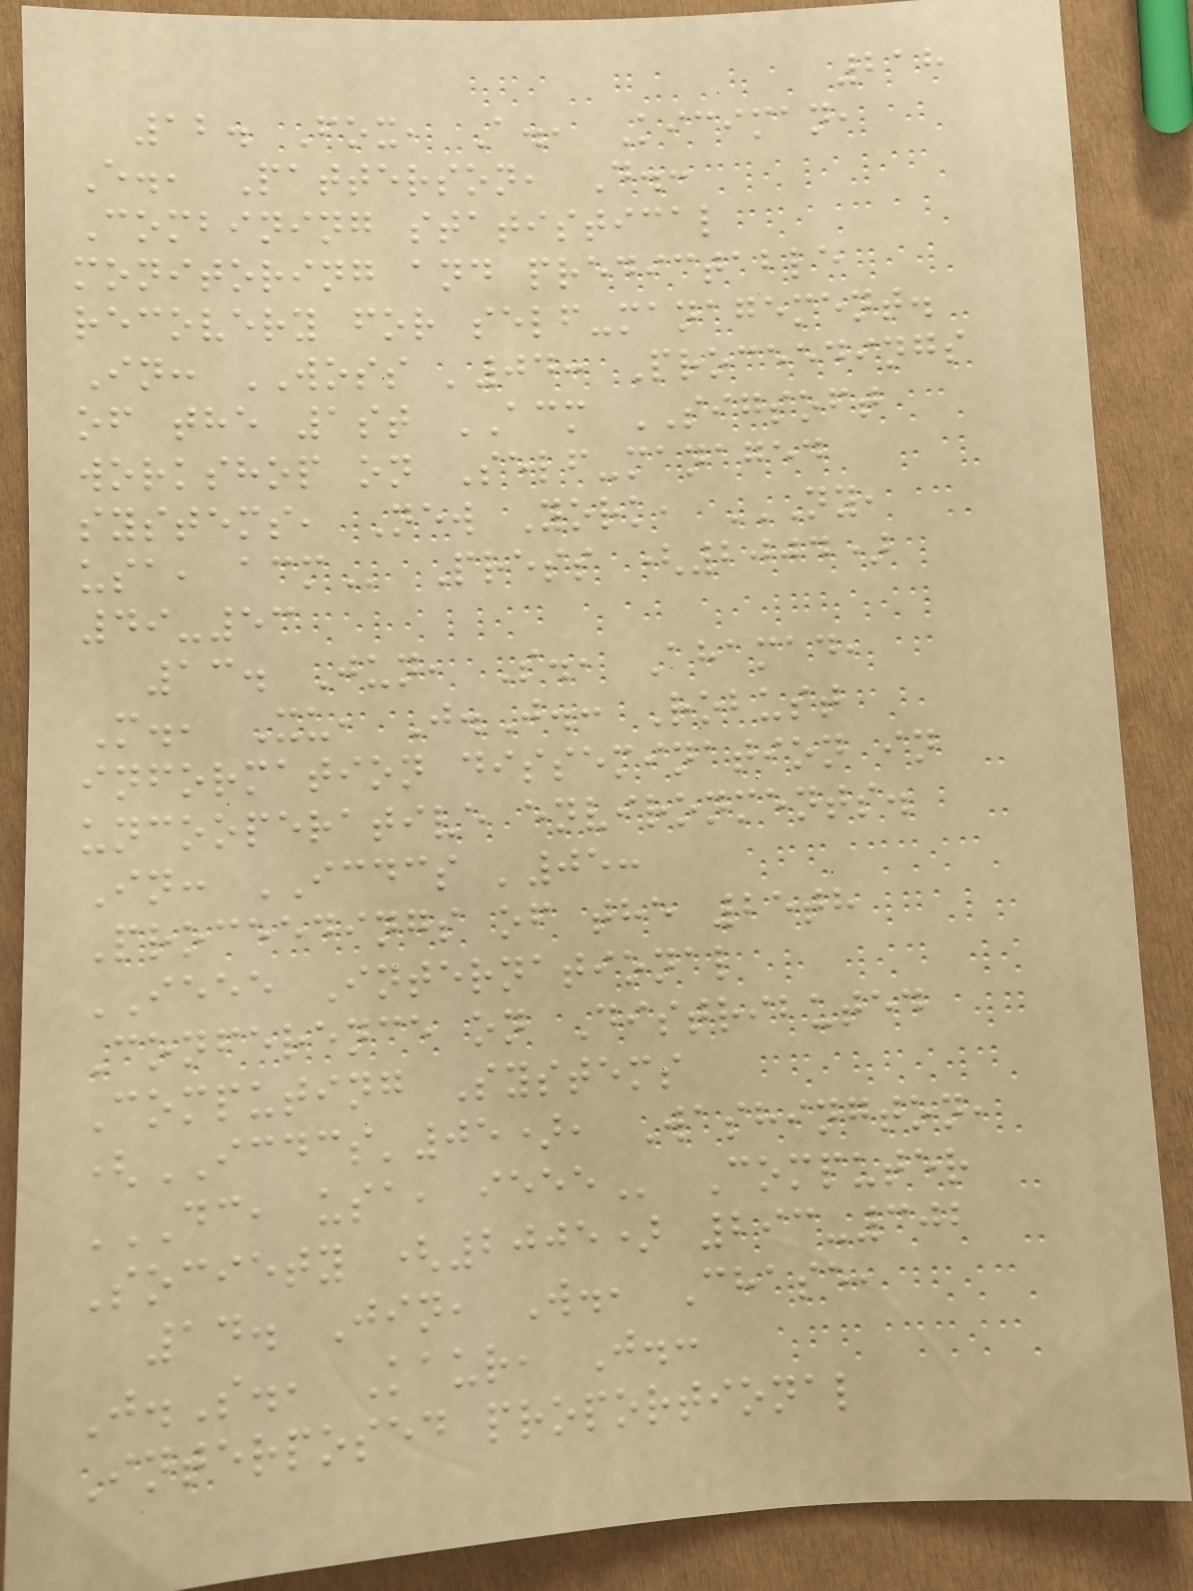218
12. Fox, A., Kiciman,
E., Patterson, D.:
Combining statistical
monitoring and predictable
recovery for self-management.
In: WOSS '04: Proceedings
of the 1st ACM SIGSOFT
workshop on Self-managed
systems, New York, NY,
USA, ACM Press (2004)
49-53
13. Jun, S., Ahamad,
M., Xu, J.J.: Robust
information dissemination in
uncooperative environments.
In: ICDCS '05:
Proceedings of the 25th
IEEE International
Conference on Distributed
Computing Systems
(ICDCS'05), Washington,
DC, USA, IEEE Computer
Society (2005) 293-302
14. Jin, W., Chase,
J.S., Kaur, J.:
Interposed proportional
